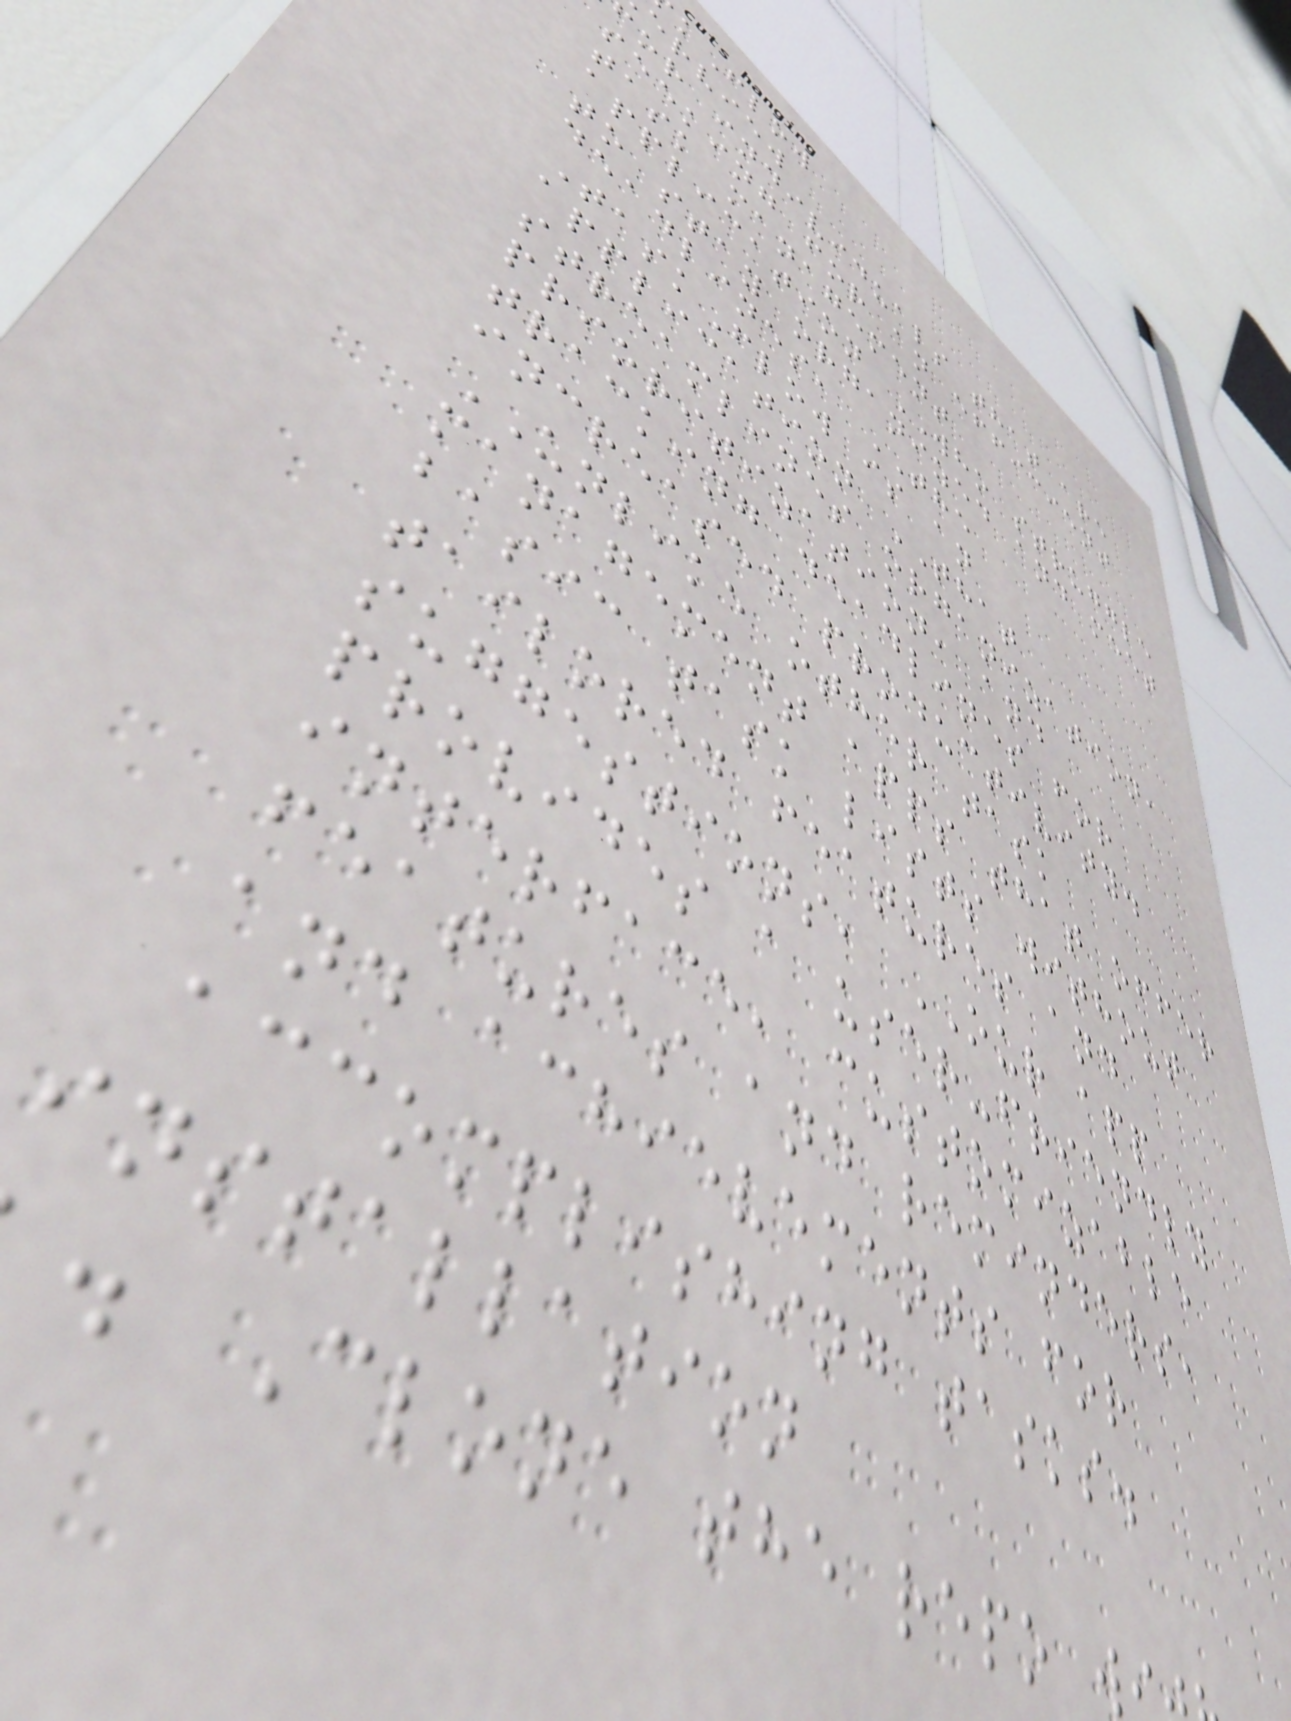kFlow
erview
or individuals that are
seeking for an efficient
task management
application WHO struggle
to stay organized and meet
deadlines, THE
TaskFlow is an
application THAT
streamlines organization,
prioritization, and
tracking deadlines for
increased productivity.
UNLIKE other task
management apps that offer
basic task lists without
tailored features and
suggestions, OUR app
provides a user-friendly
interface, customizable
features and reminders,
and achievements for
accomplishing tasks.
installation
. Clone the repo w
